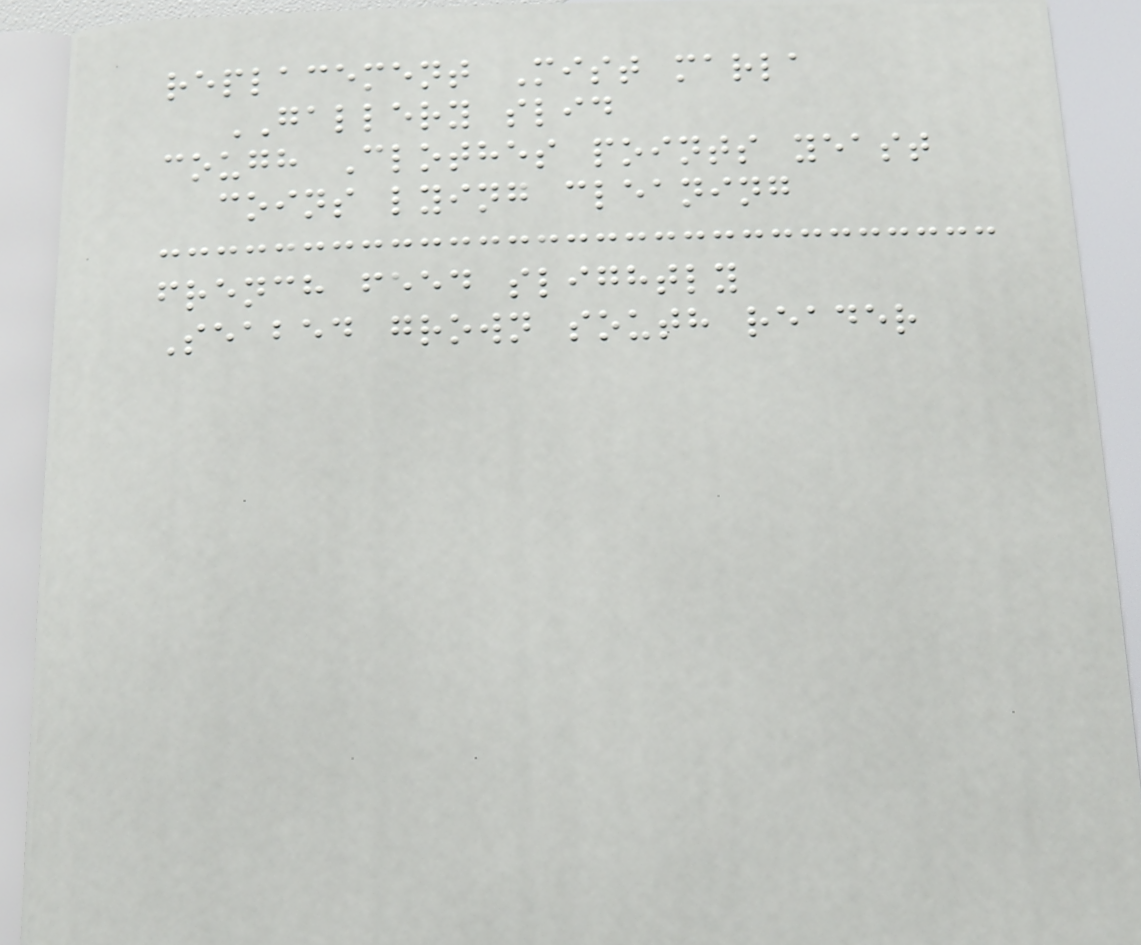replacement Mist marla
GALLERY slid
cough Clothes points yeast
coins lying cleaning
french feed slightly
Seabed grown south reader
